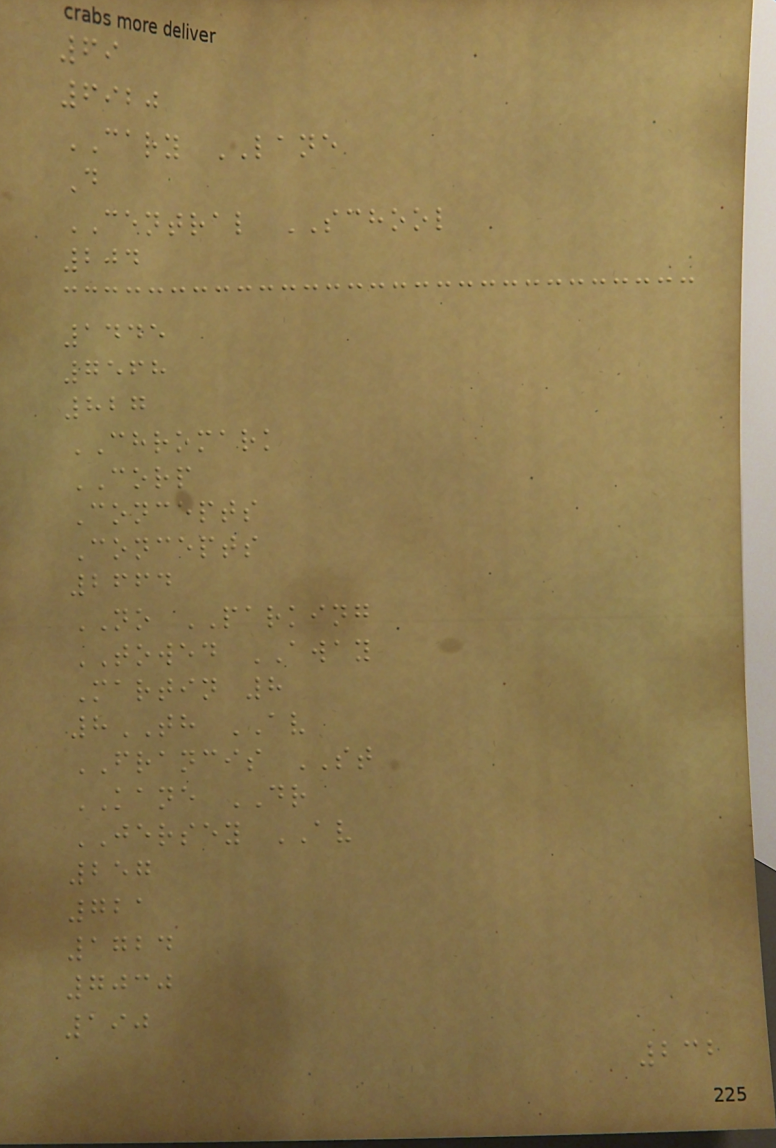69
6920
CARY LANE
D
CENTRAL SCHOOL
204
1445
7568
827
CHROMARK
CORP
Concepts
Concepts
2664
NO PARKING
TOWED AWAY
Martin 8
8TH AV
FRANCIS ST
KANE DR
JERSEY AV
257
721
1724
7030
190
232
